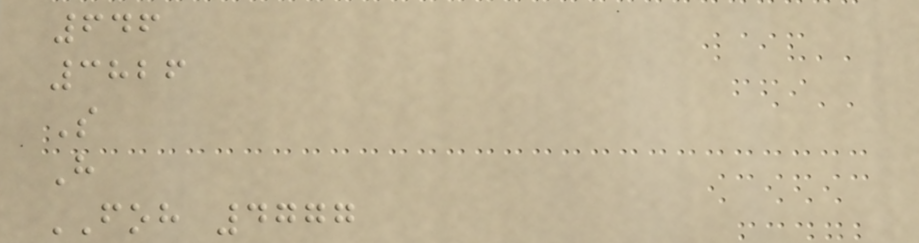646
3826
S
H
FOH 4777
